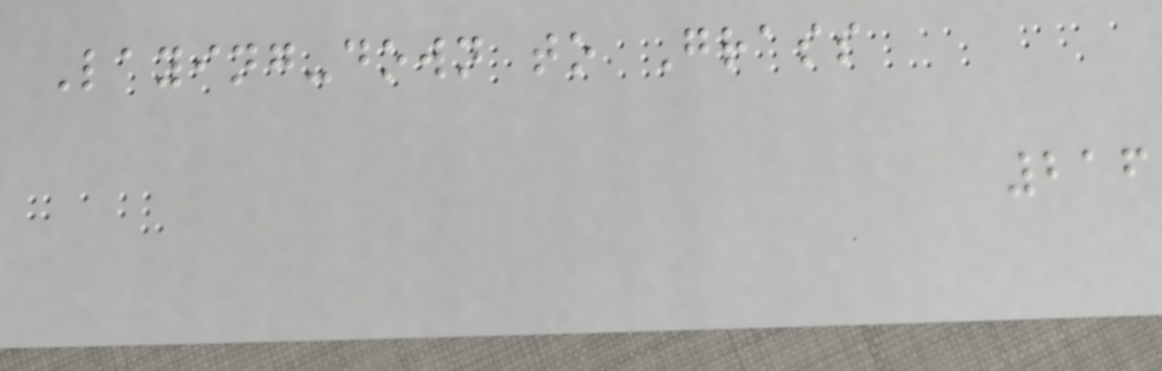Laying-down to Grass
216
